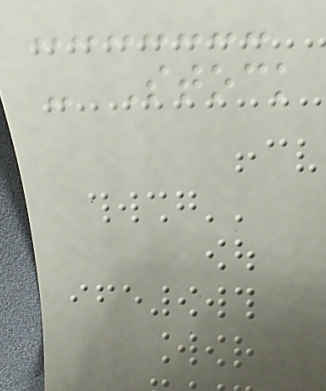- Stock
